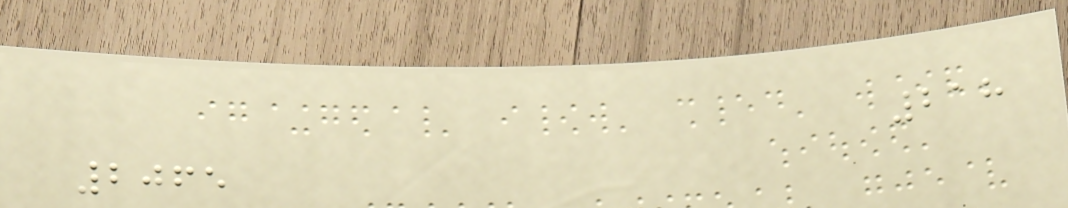218
2065
